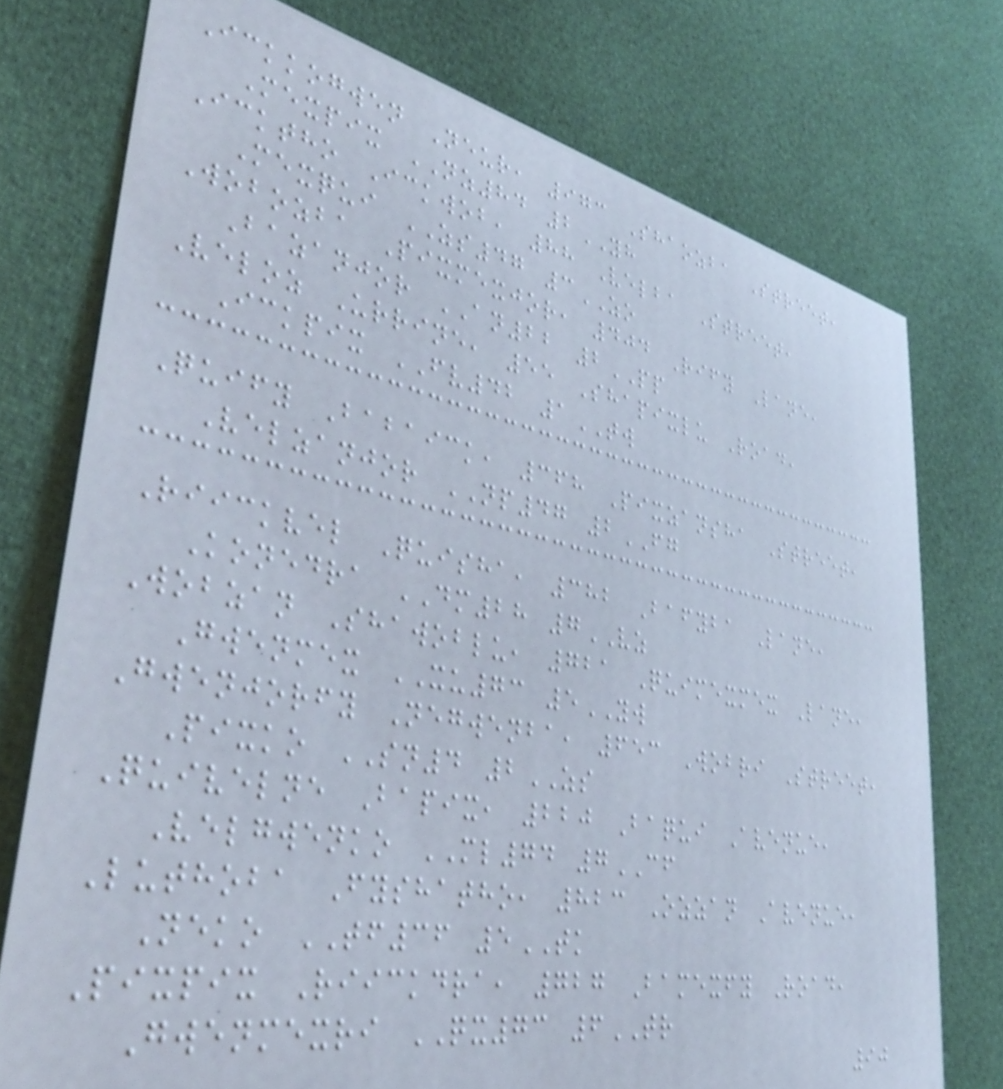Ickkogwen Neur, 973 Shaozba Street,
Mexpix NZ84 2YH
Icktho Ickwob, 88 Velba Street,
Mexqui ZS47 3ZO
Wobozba Pixmexjor, 404 Rify Lane,
Bazanjor AN22 2PP
Veloz Urrine, 55 Shapixlu Road,
Ickpix FV42 1TW
Quify Babaick, 368 Pixzansha Street,
Velzanjor NP47 2FG
Riickvel Quisha, 382 Bafyba Lane,
Konedra DM28 7VZ
Wobzan Shawoblu, 721 Quimexmex Lane,
Gwenmex XU73 5YW
Gwenjorfy Negwenba, 653 Wobri Street,
Pixko SN4 2ZS
Quivelne Bapix, 220 Baqui Avenue,
Velgwenko ML74 7CF
Luthoba Fyshatho, 823 Ozzan Avenue,
Neko TF36 5TK
Pixpix Riickdra, 727 Bamexfy Road,
Gwenmexri QX73 6TR
90
